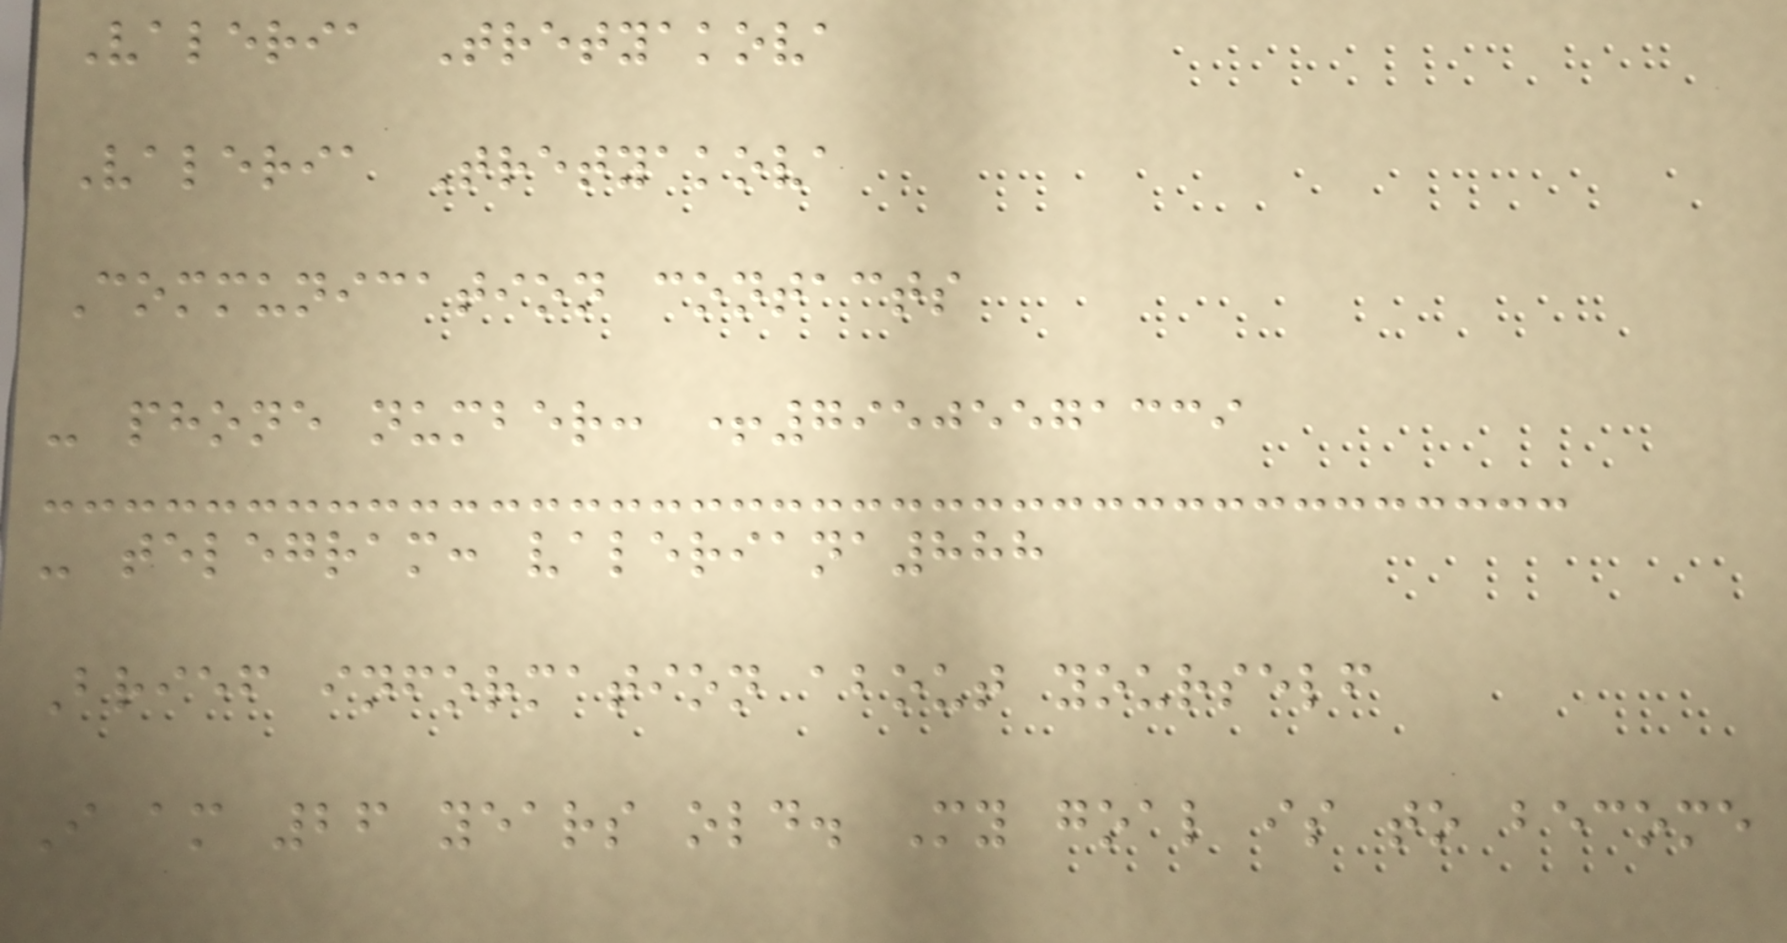Valeria Tretyakova
Valeria Tretyakova
Communication contacts
- phone number: +79505571339
- telegram: valeriana888
Brief information about yourself
I am 26 years old. My goal is to become
